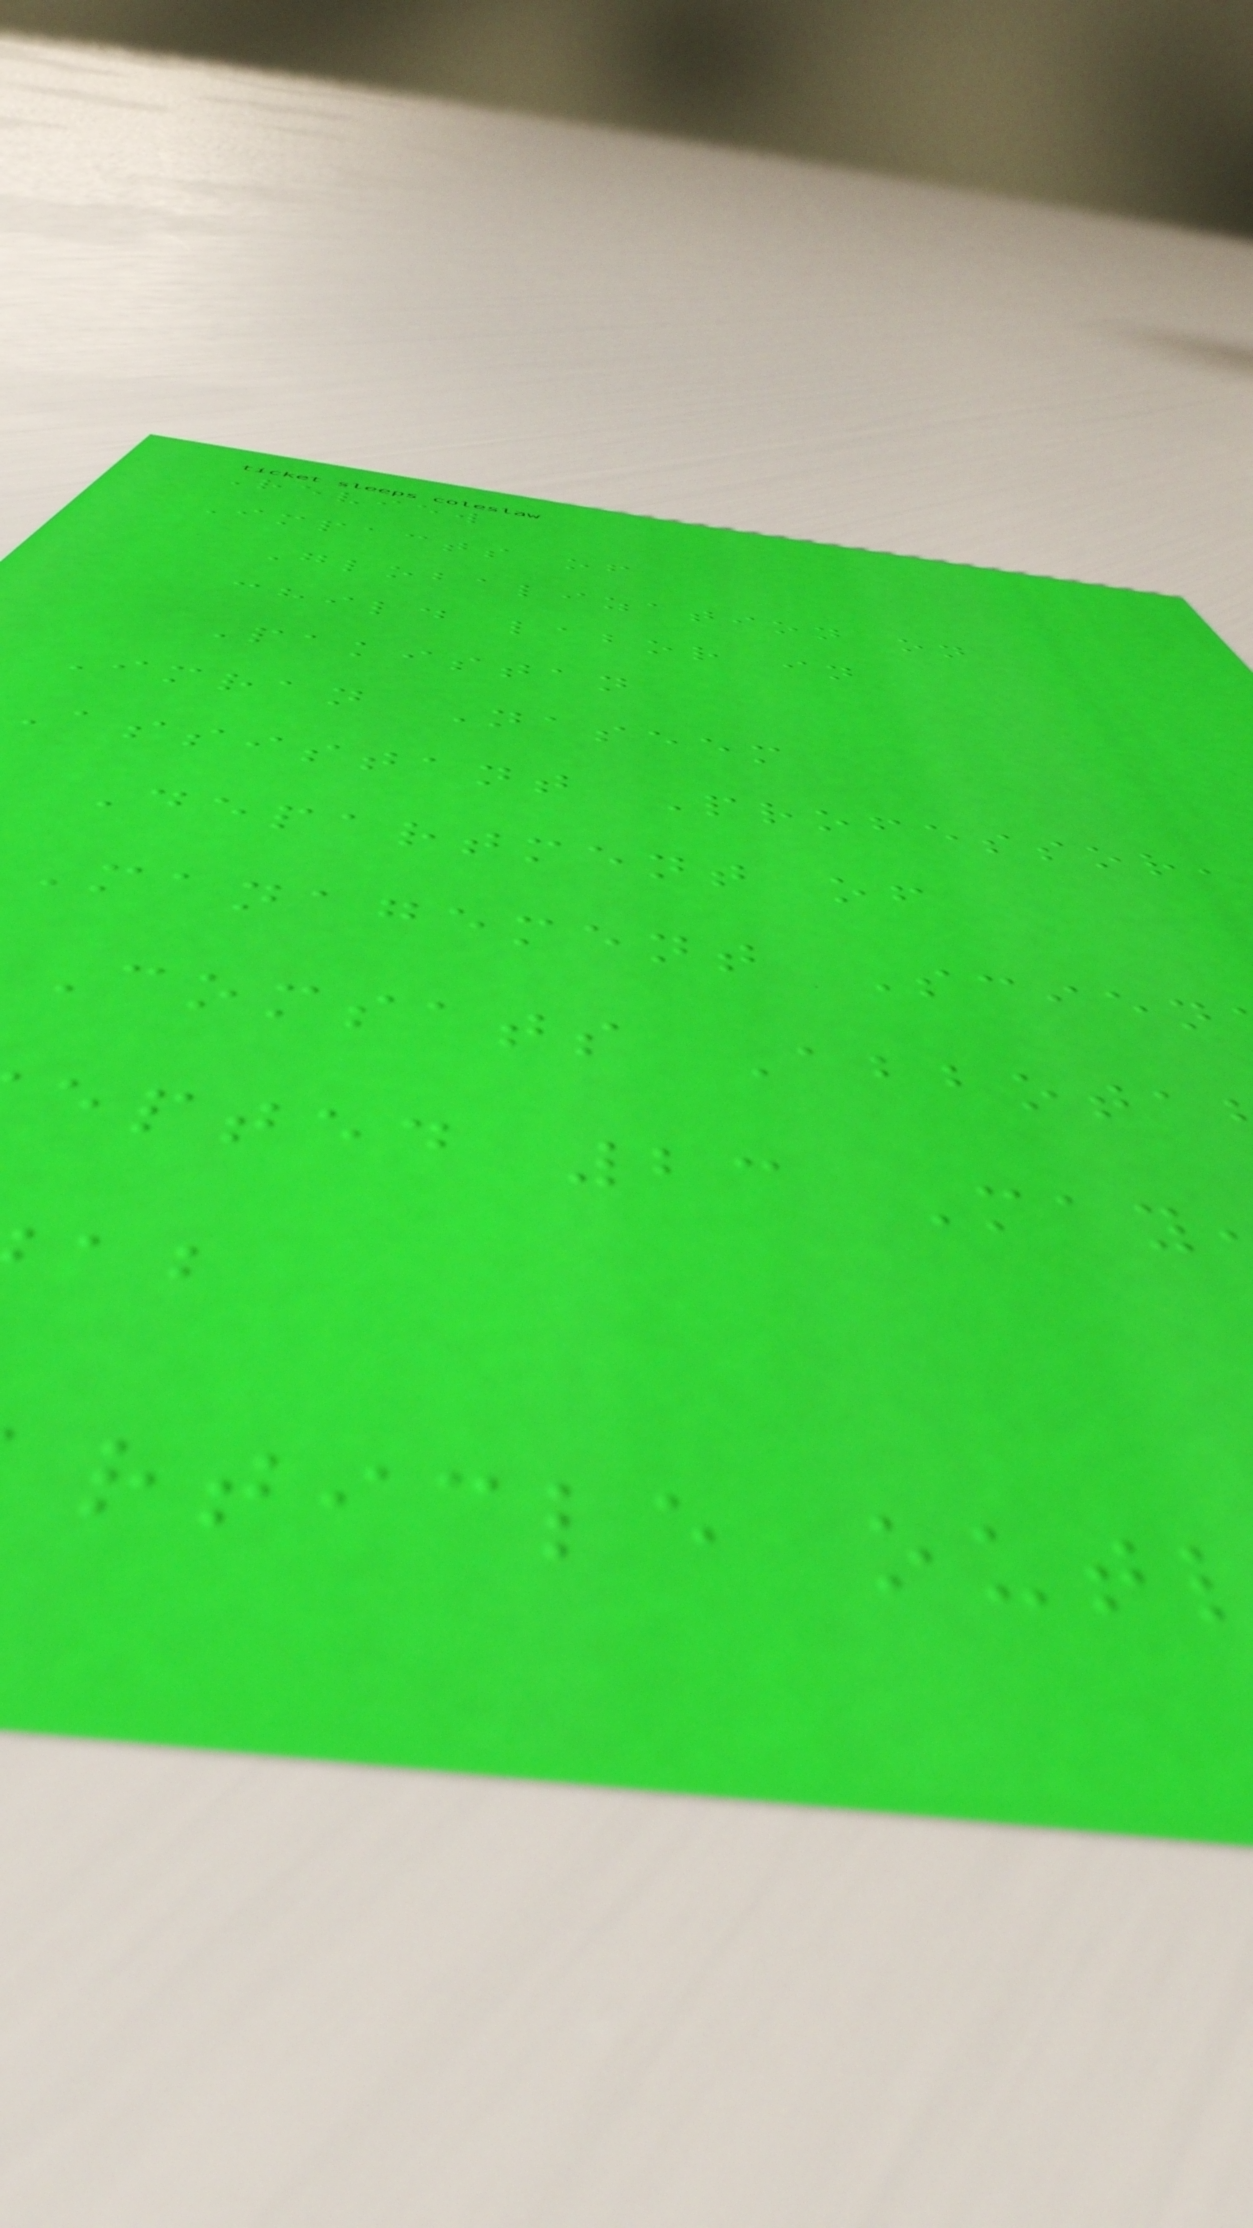Review
Impacts of
Globalization on
child labor in
Pakistan
Imran Naseem
assistant Professor,
Department of
Management Scien
comsats Abbota
epted 23 May
rticle out
